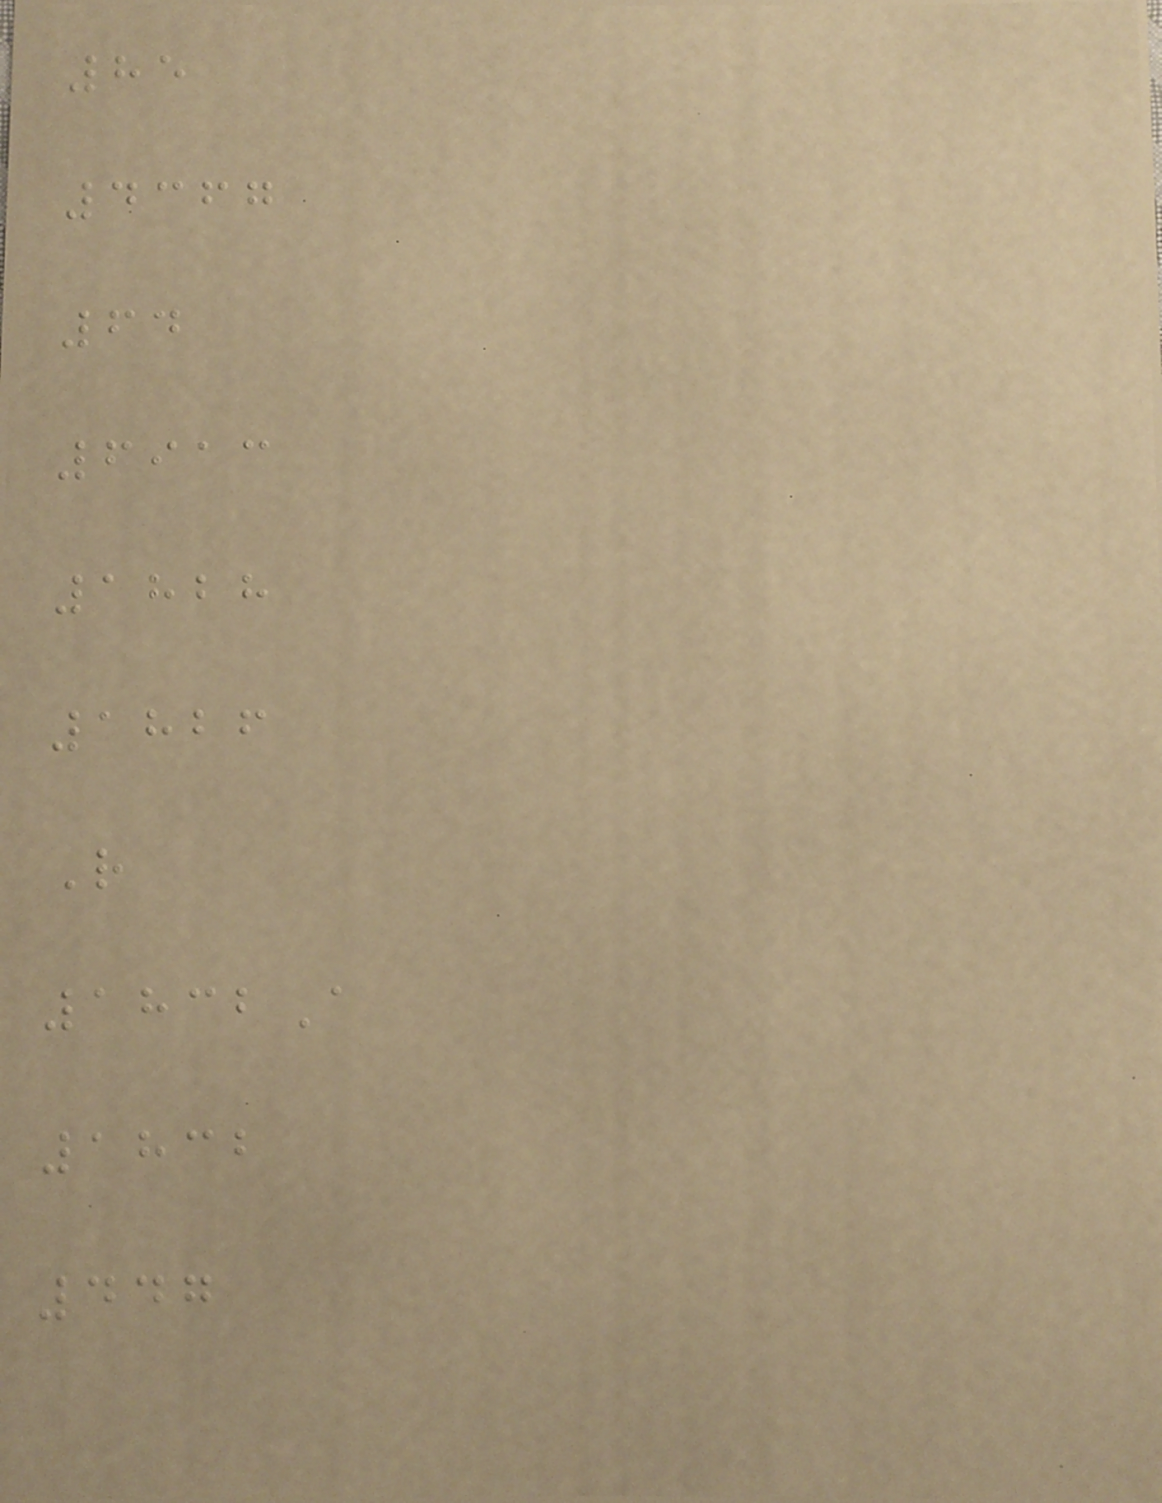85
4367
64
6913
1828
1826
R
1832A
1832
447
